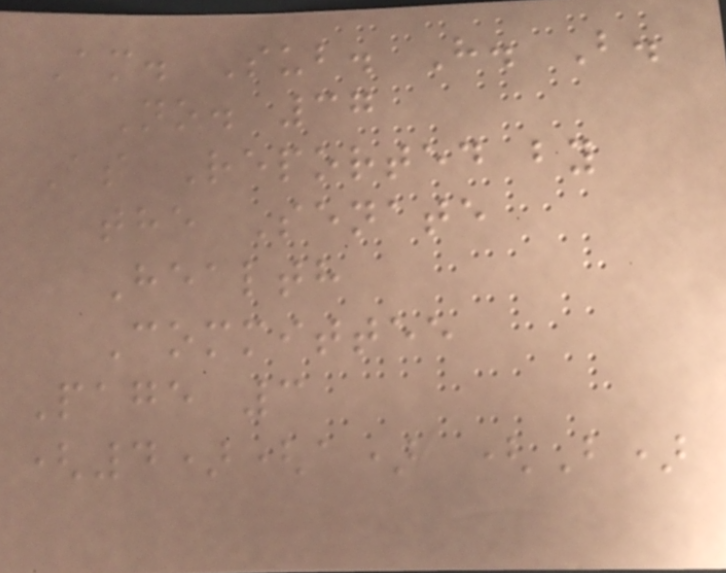Am. Sub. H. B.
No. 37
As Reported by
the Senate
Health
Committee
Page 3
(4)(a) (B)
